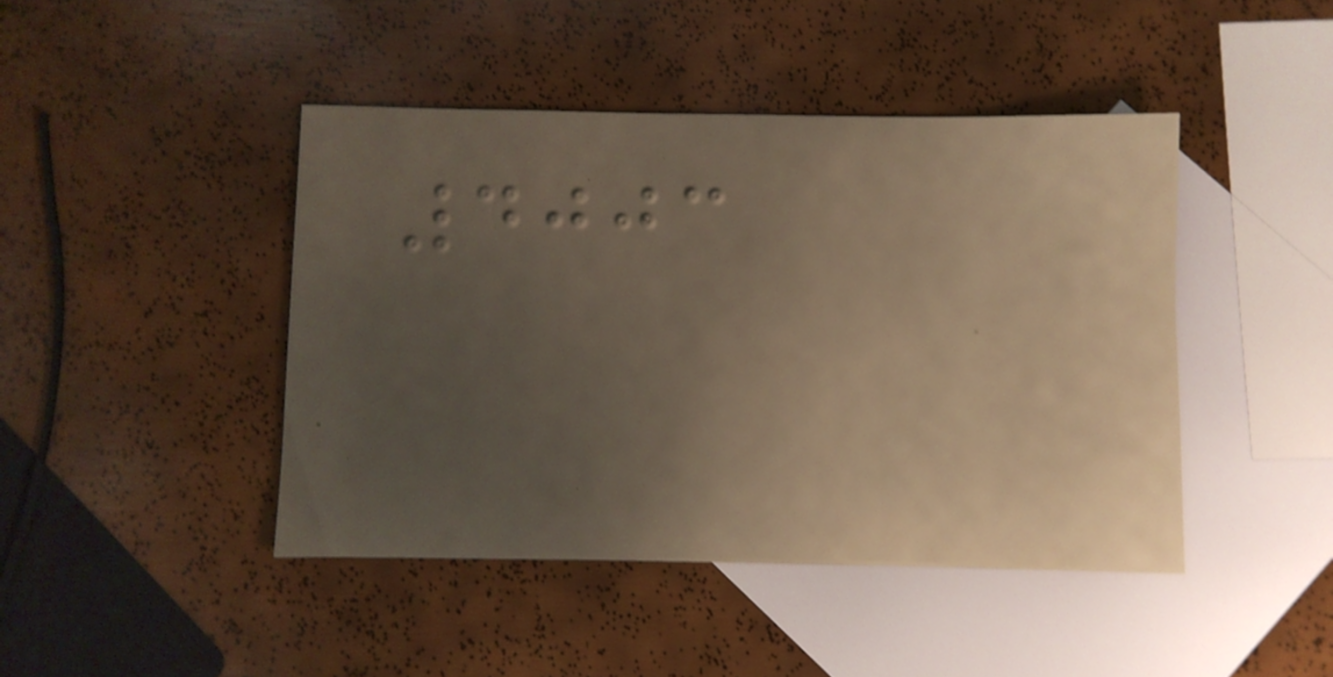4003
